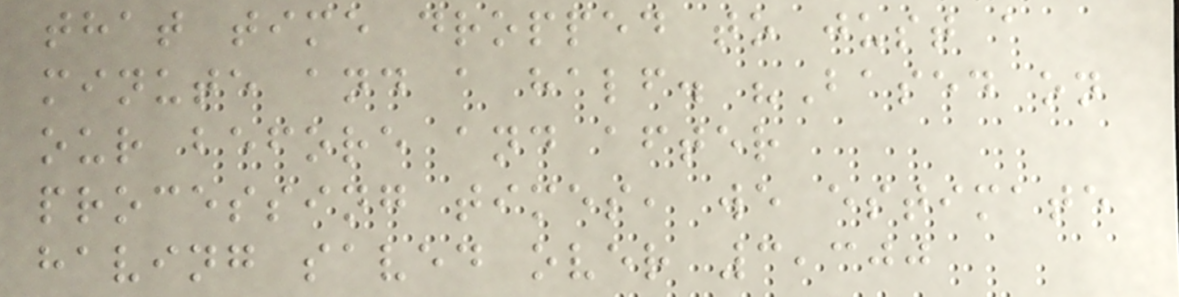that time dropped to just a
minute and a half. "Based on
our before and after
processing times, we estimate
having saved over 3,300
